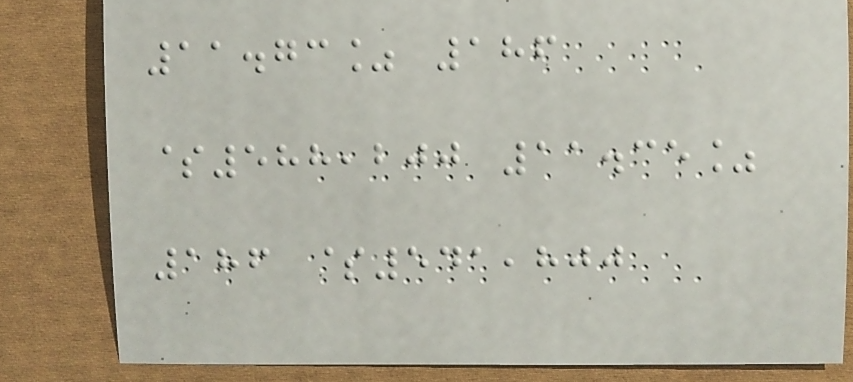11.73% 186
$588,200 11.35%
186 $541,800
